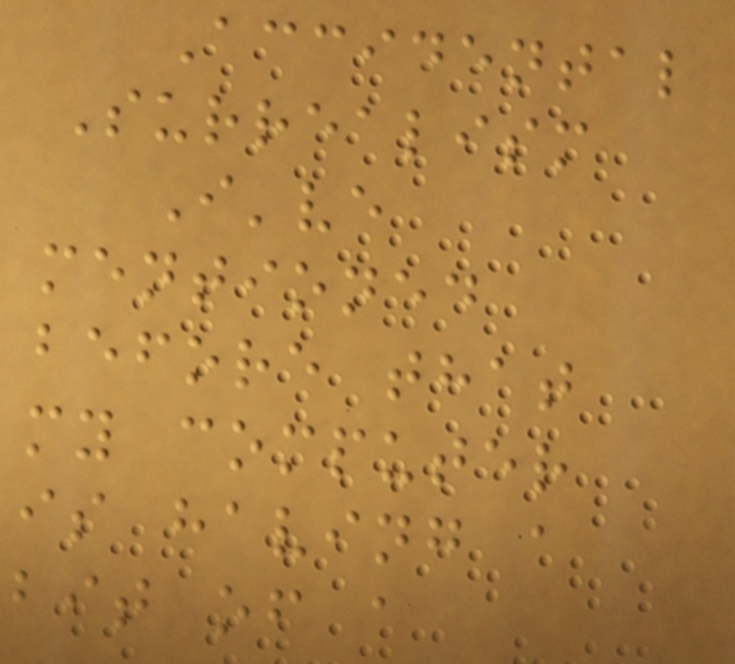Accidental
Surrealism
I've
mentioned
before that
my computer
is having a
bit of a
